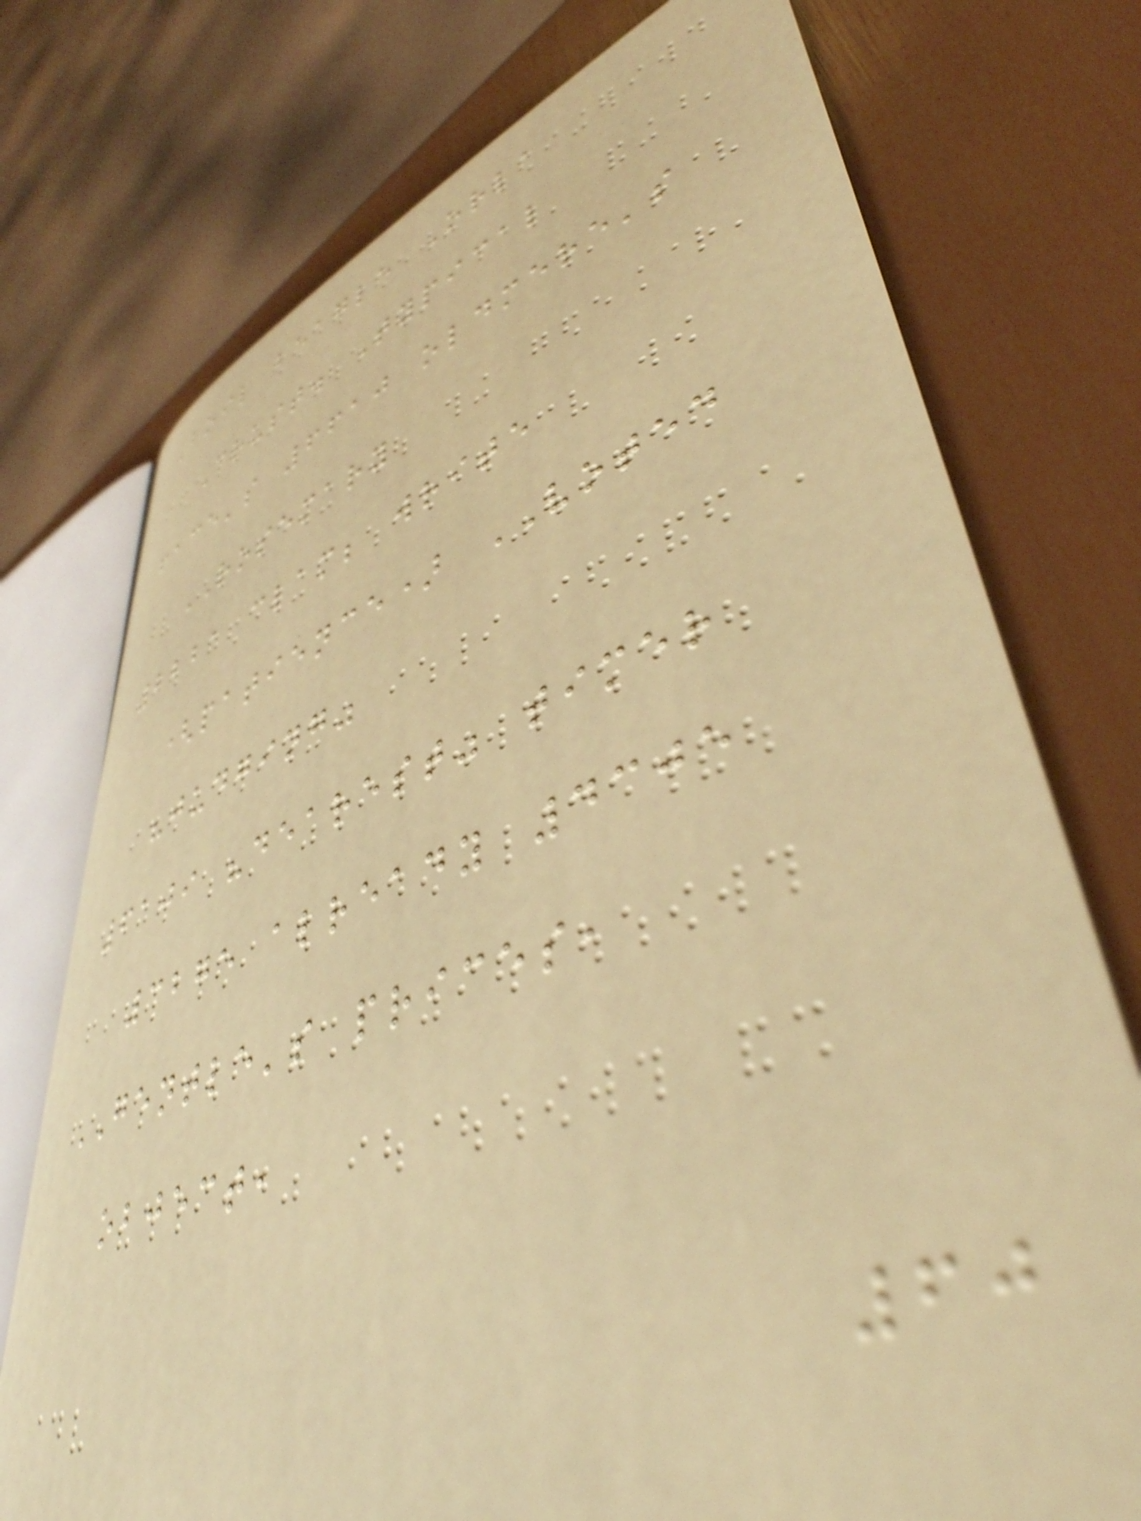Boil beagle Orla
Crust. Typical
face's 6610 oldmere's
ROSEMARY
2221 clam; write
(patience) VOTED
"judging"
6109 "dearest" timer
3275 already 4305
GENTLE's prices,
object,
60
